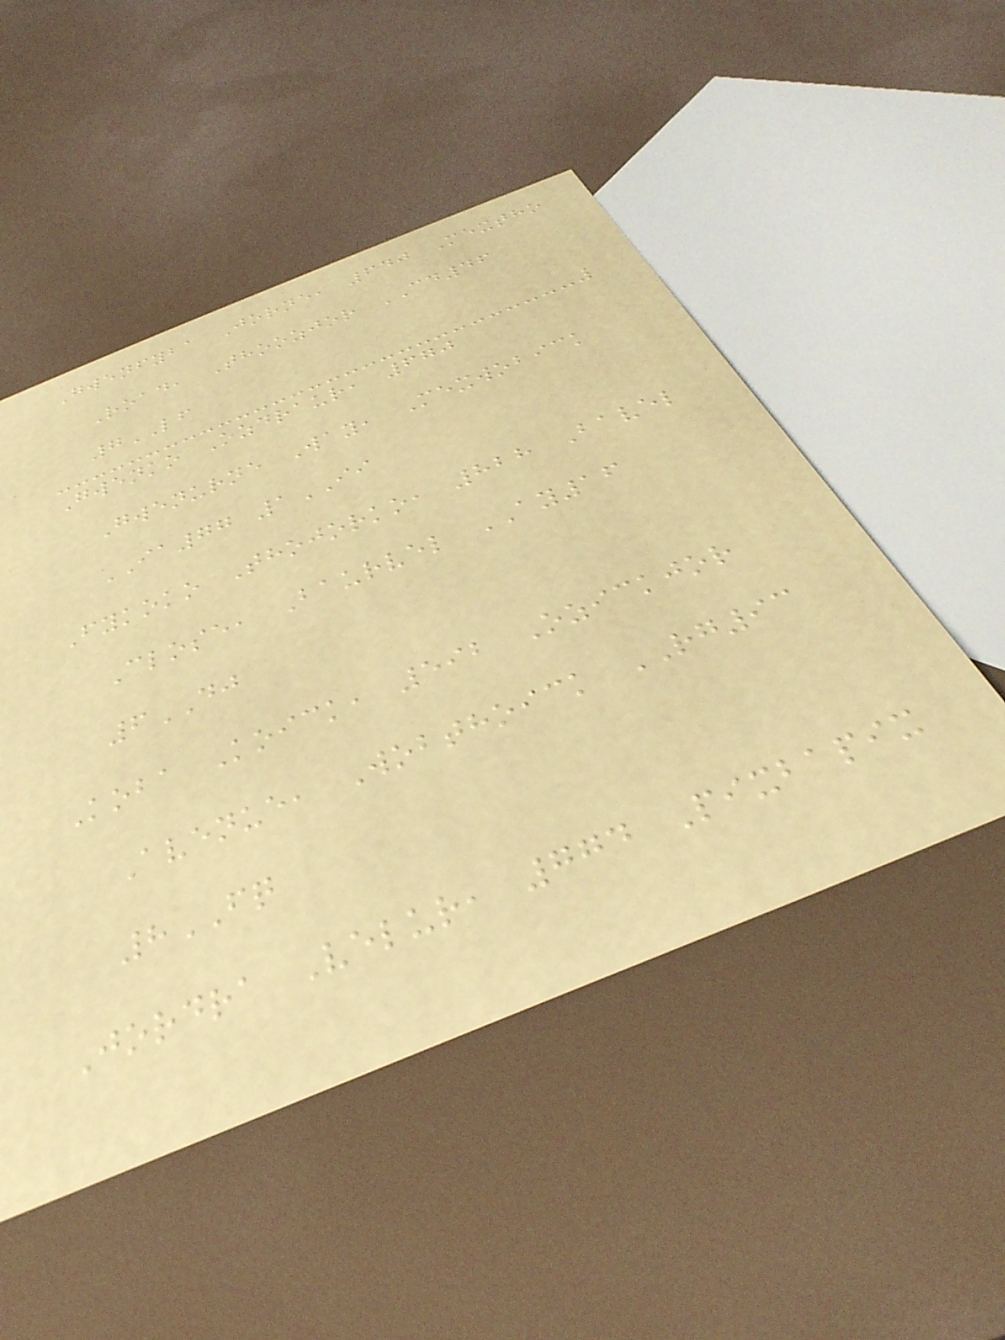Gwenfyba Jorne, 640 Mextho
Road, Thoozjor CD46
7LF
Gwenko Ozdraur, 670
Gwenurne Way, Mexwobick
IA77 1II
Fykoko Thojorko, 828 Bavel
Close, Baurvel AY16
6DJ
Koba Koick, 592 Ozickjor
Avenue, Wobthoick RG93
8FQ
Jordra Velur, 774 Pixbapix
